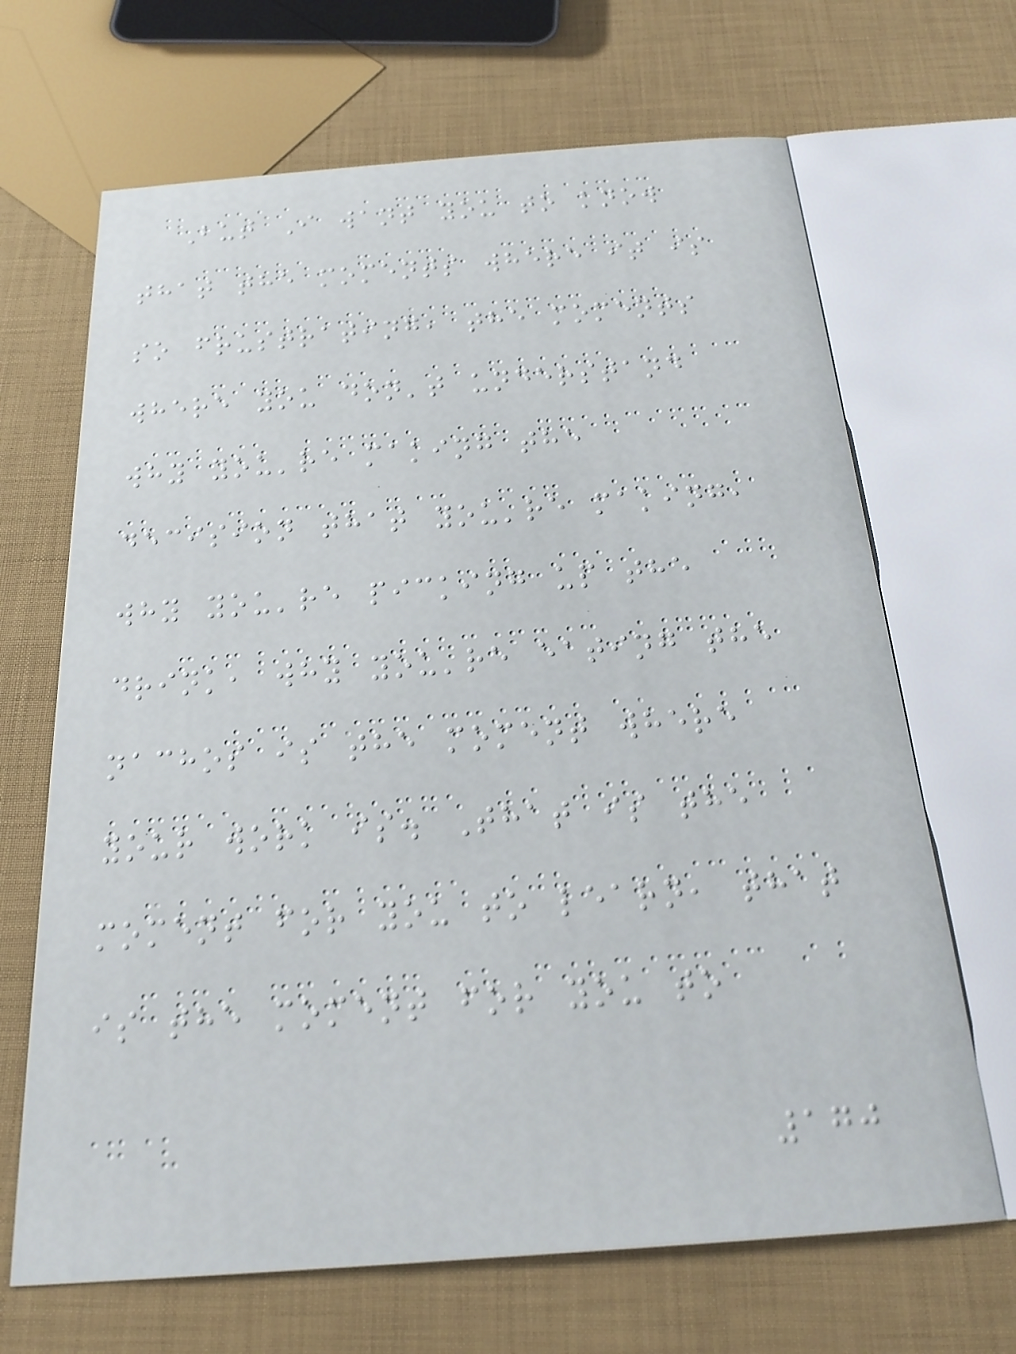But I want you to know
that the moments where it is
so frustrating, the moments
where you don't understand
why you're making the
decision that you're making,
why you're picking up the
drink, why you're eating the
nachos is the moment where
your work is. That is the
moment for you to learn, that
is the moment for you to
170
